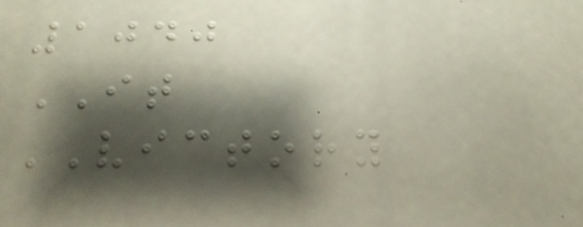1040
IT
VICTORY
